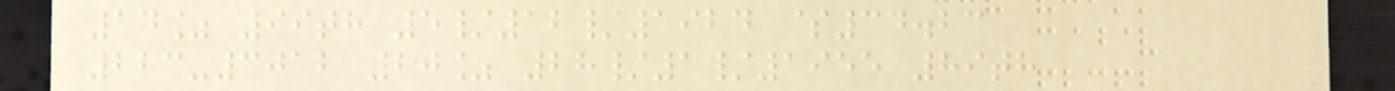14% 99th 5/12/1924 $34.23
223-3012 20% 28/1/1955 89th
